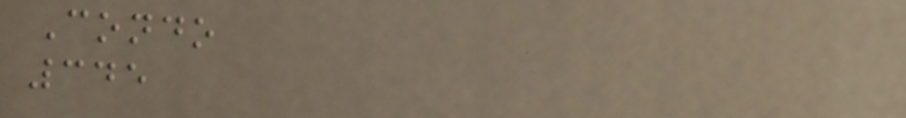Condo
345
